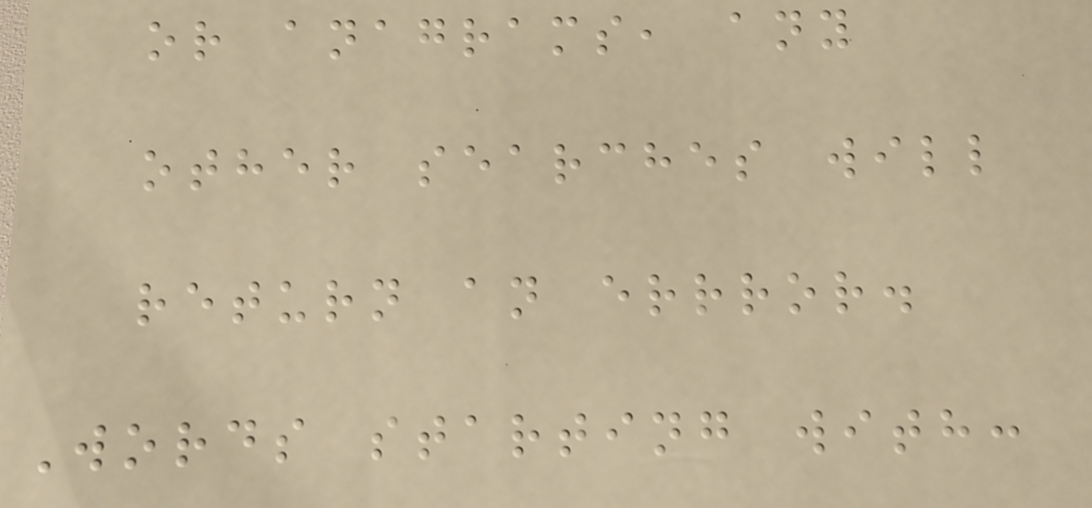or anagrams, any
other searches will
return an errror.
Words starting with:
